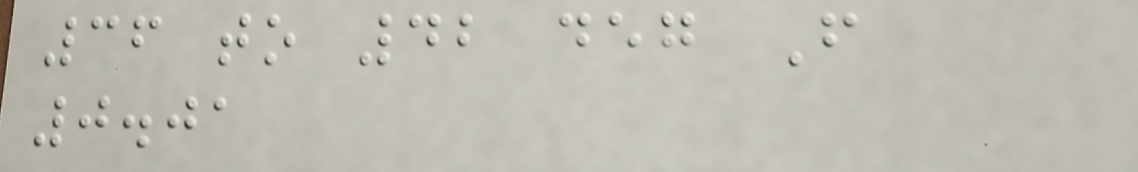36 to 42 deg F
0.01
